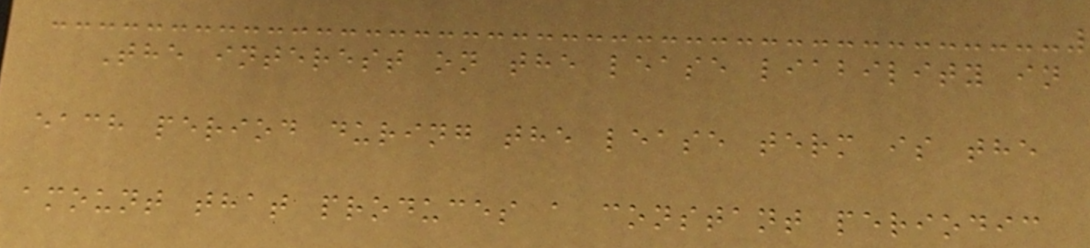The interest on the lease liability in
each period during the lease term is the
amount that produces a constant periodic
